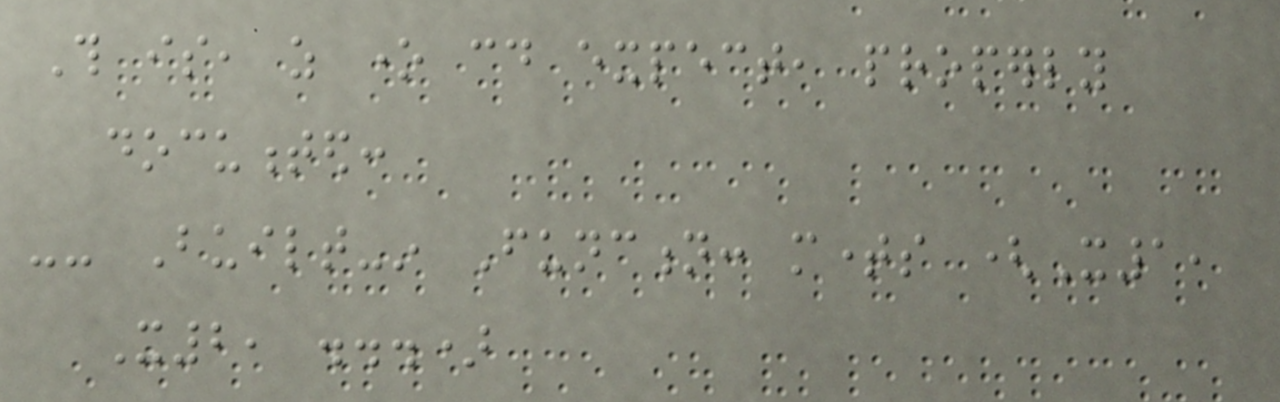This is, as one could expect, properly
documented:
-- Built-in Function: mtimes (X1,
X2, ...)
